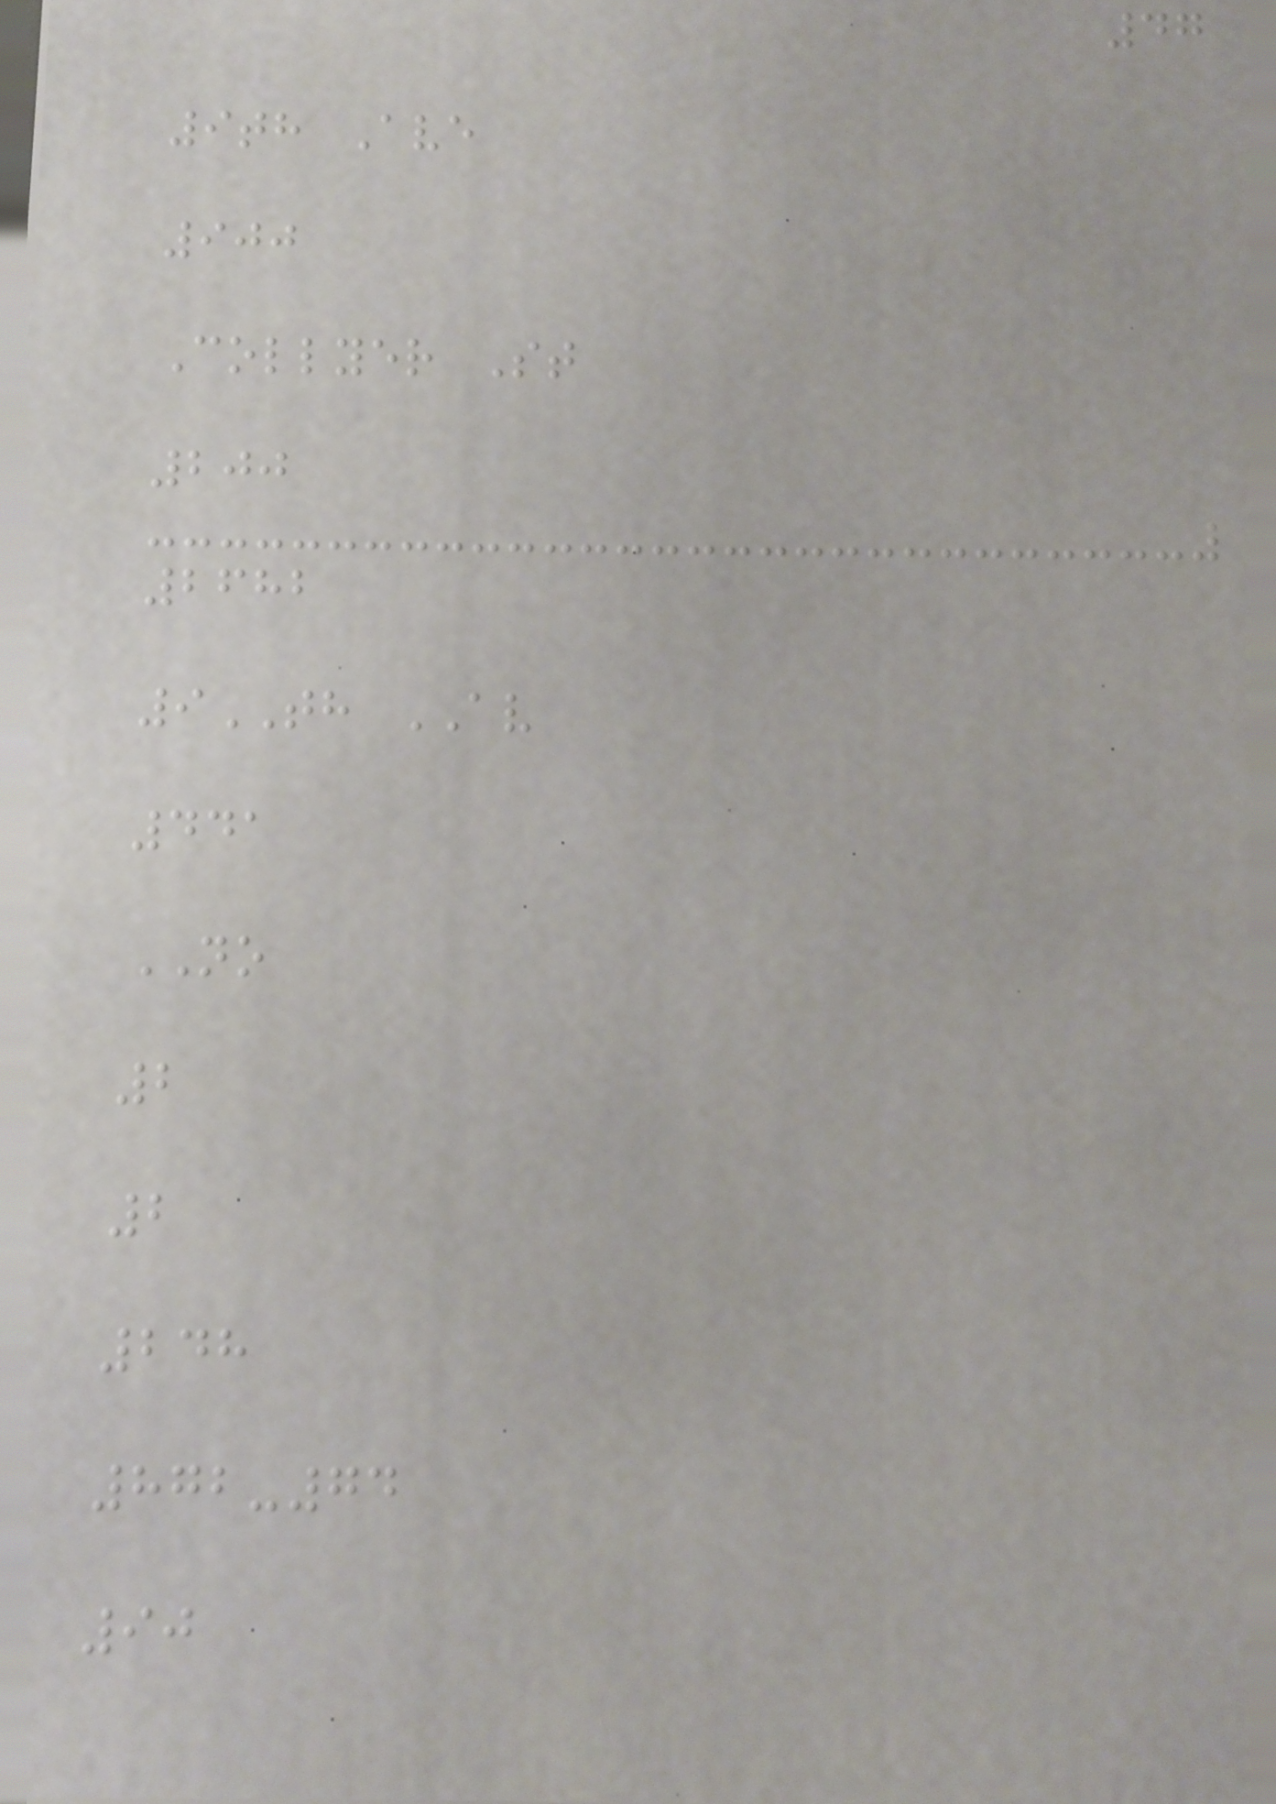47
9th Ave
900
Collyer St
200
2682
9TH AV
441
NO
2
2
248
872-74
90
